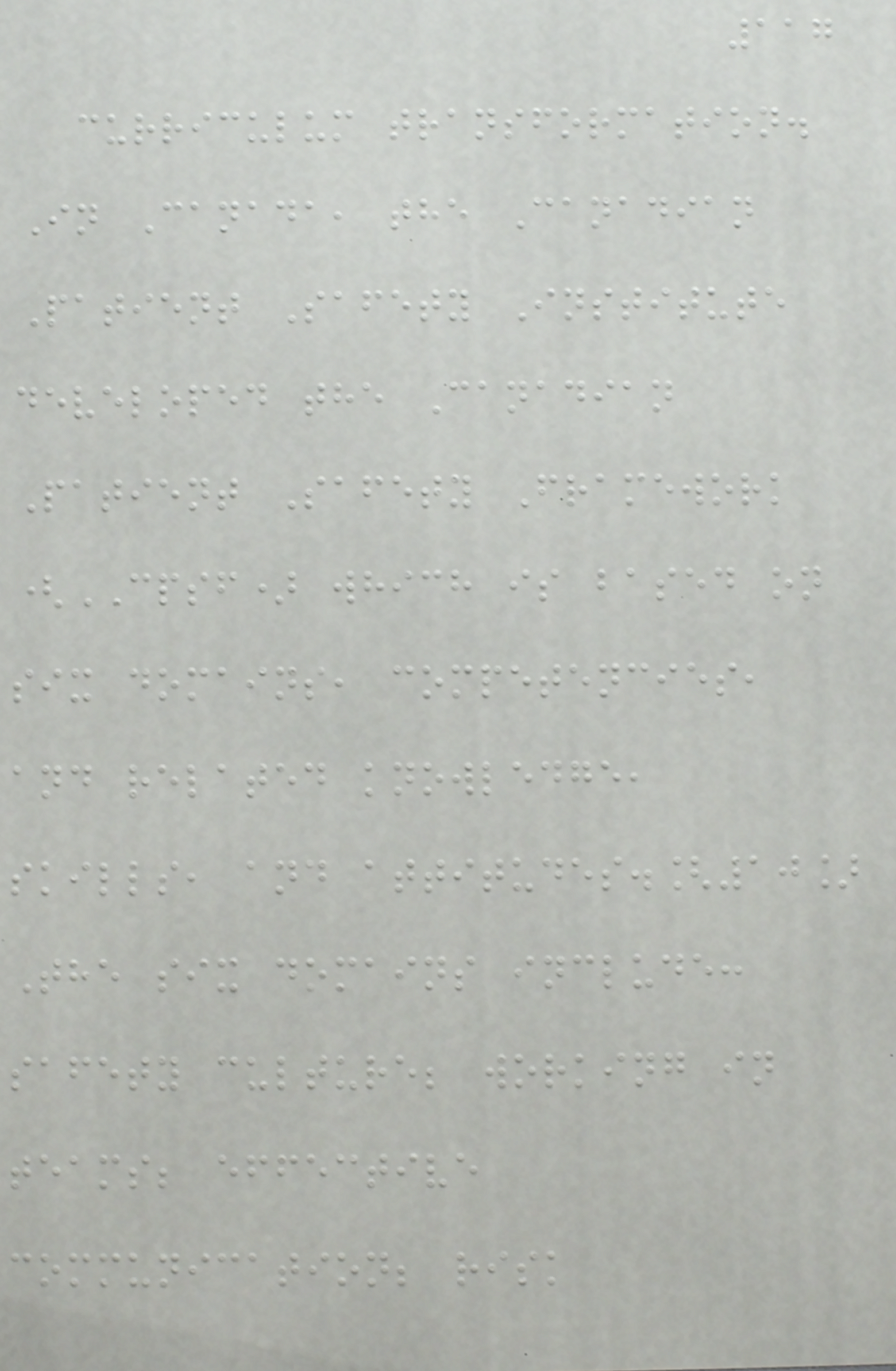117
curriculum transformation.
In Canada, the Canadian
Patient Safety Institute
developed the Canadian
Patient Safety Framework
(CPSF) which is based on
six domains, competencies,
and related knowledge,
skills, and attitudes.[10]
The six domains include:
safety culture; working in
teams; effective
communication; risk
